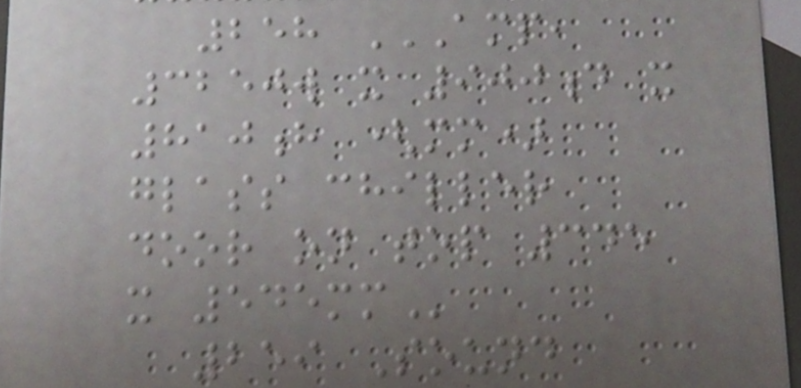258 AMP,
3250W X 900D X
810H (MM)
GLASS CHILLER
DOOR ON TOP 345
X 545MM
259 Sound
